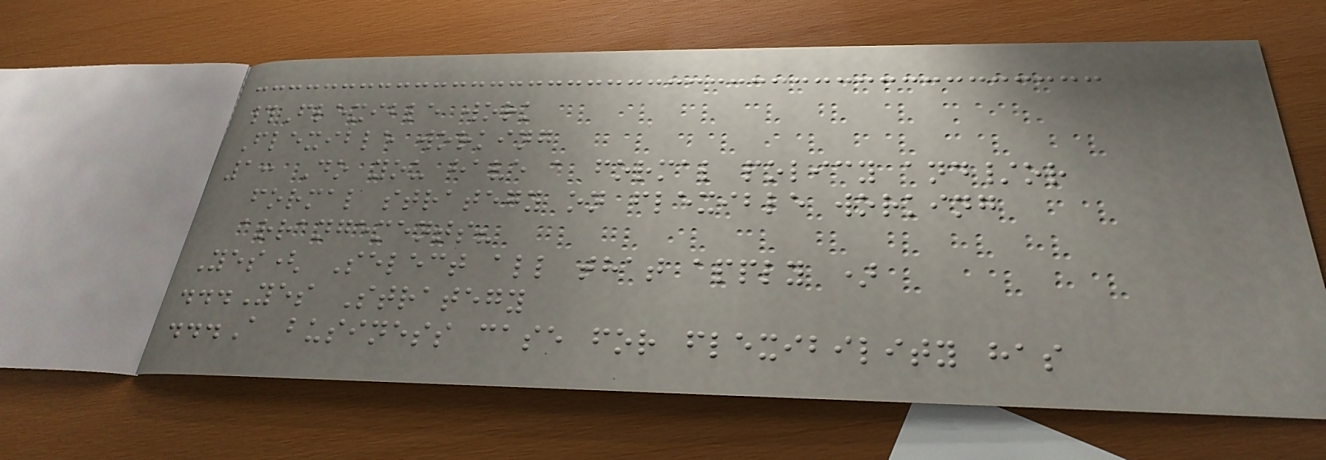#Flexible work
Flexible working
1: Do you have a formal policy and/or
formal strategy on flexible working
arrangements?
Yes( Select all that apply )
...Yes Strategy
...A business case for flexibility has
